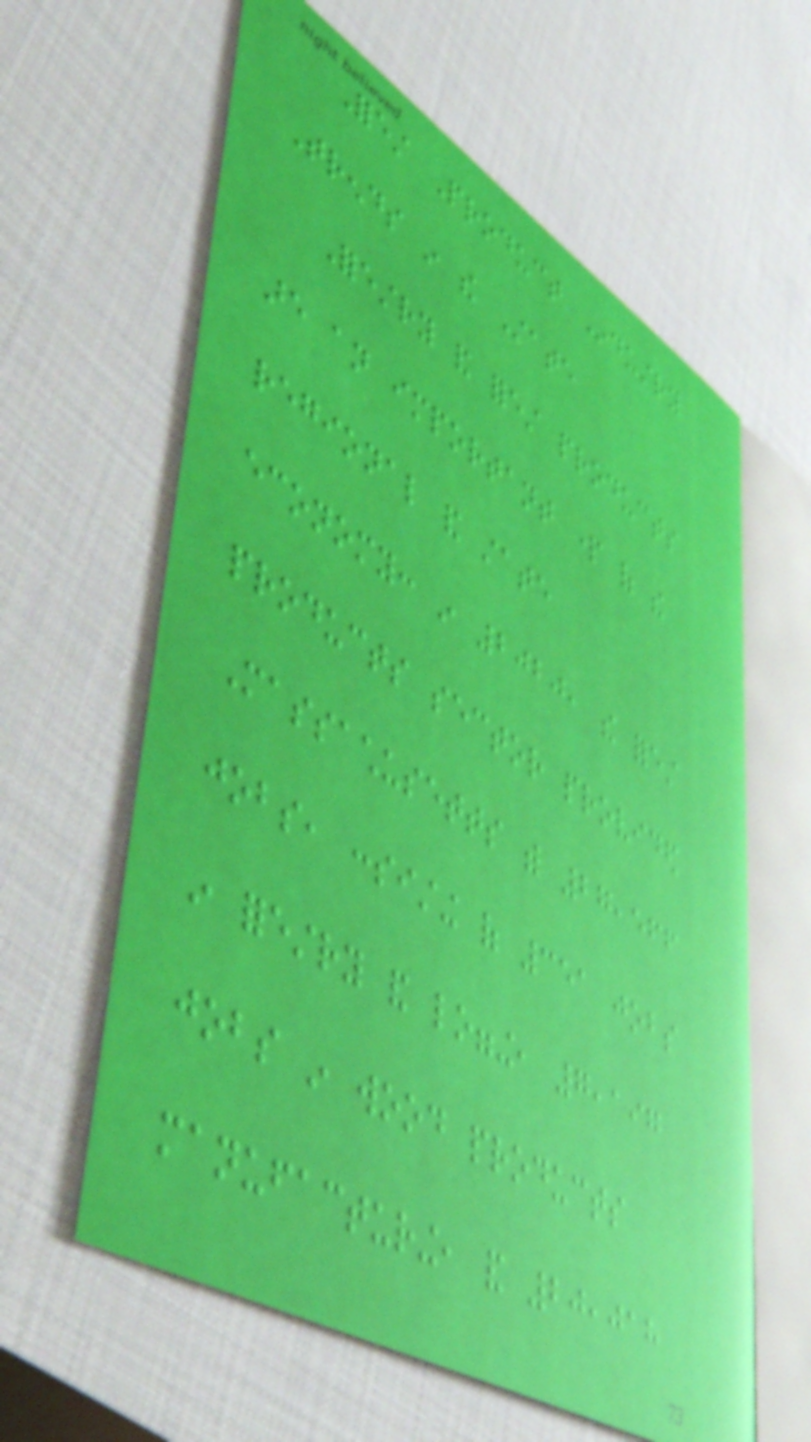Forest Product Industry
Trends in the State
Forestry and forest products
are an important part of the
regional and state
economy: in 2020, the forest
products sector provided
Massachusetts with 27,566
jobs, consisting of 351 jobs
in forestry and logging, 7,197
jobs in wood products
manufacturing, and 20,018
